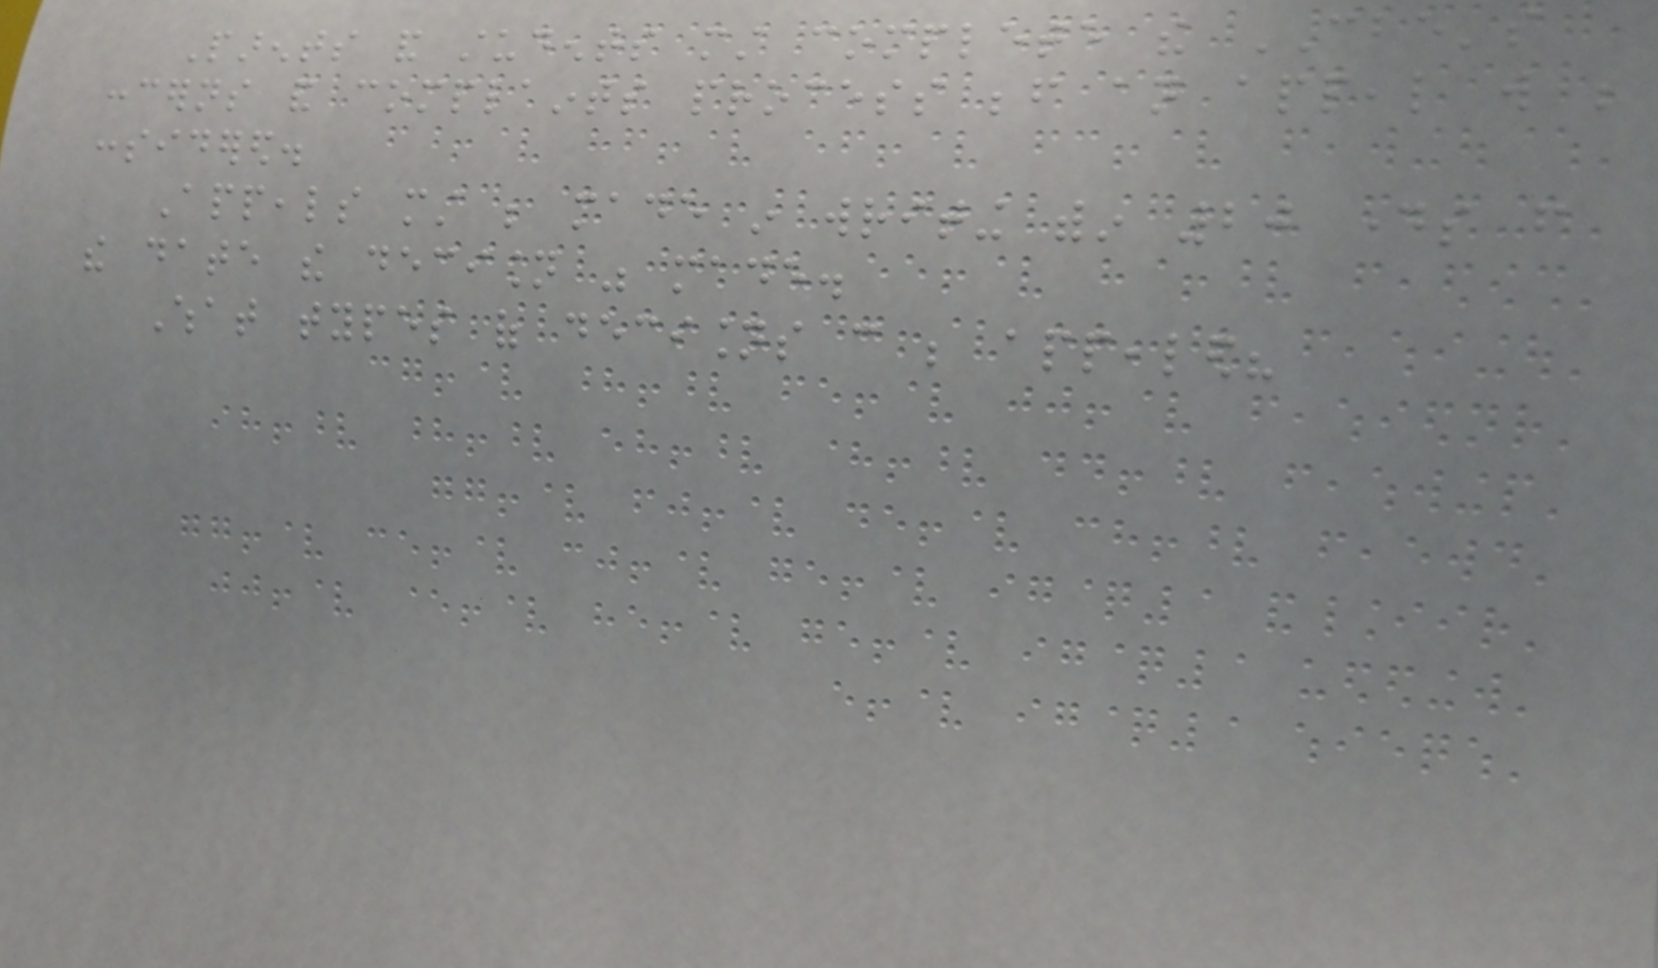Parents and students must complete the CBE's
concerns and complaints process before an appeal will be
considered.
Appeals must be made in writing within 20 days from
the date the decision was made.
What types of decisions can be appealed?
